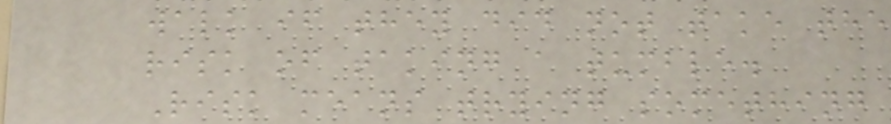walk if they did not take the
risk of taking a tumble.
Risk means trying something
